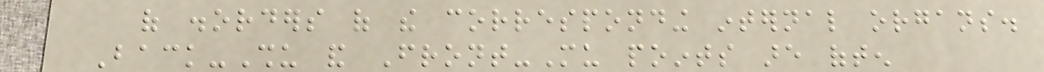of disorders of the corresponding internal organs.
Back-Shu and Front-Mu points are often
